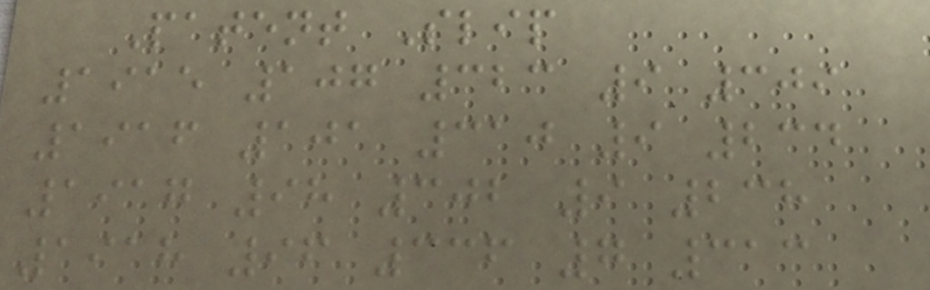Patent Slip
1915 107 323 9 309
1916 101 310 9 234
1917 98 302 9 238
1918 96 336 7 313
